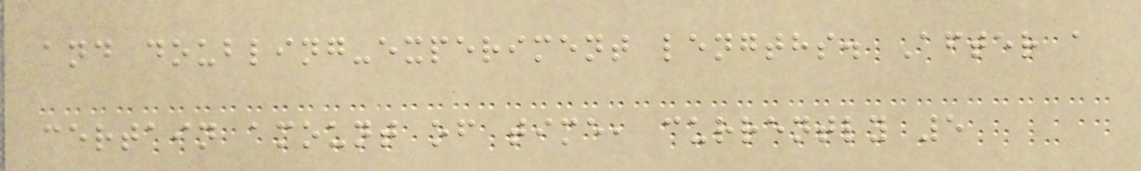and doubling-experiment lengths. After a
certain amount of time, currently 5
